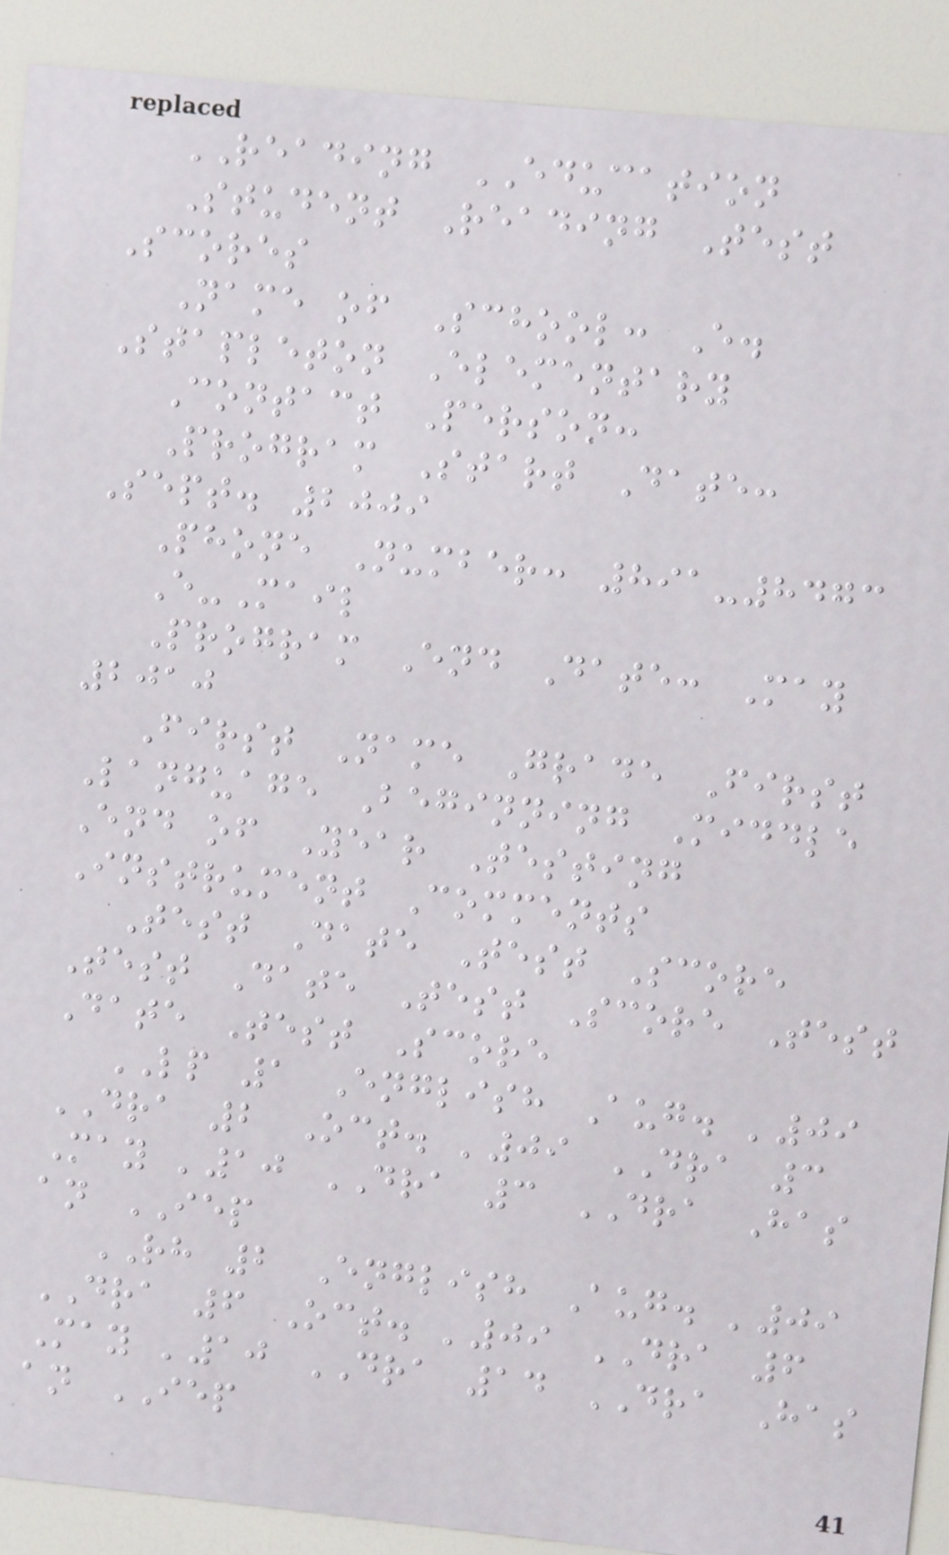READING EDUCATION
Student Reading Test
Scores
Name of School: E.
Stapleton Elementary
Contact Person:
Program Start Date:
Sept. 2009
Phone Number: 891-8473
E-Mail
Program End Date: May
2010
First Name Grade First
Language Beginning Middle
End of Year Testing
Instrument Comments
Test Date Test Score
Test Date Test Score Test
Date Test Score
LP 1 English Aug. '09
DRA 2 Oct. '09 DRA 3
May '10 DRA 3 DRA Has
an IEP
RH 2 English Aug. '09
DRA 6 Oct. '09 DRA 6
May '10 DRA 14 DRA Has
an IEP
